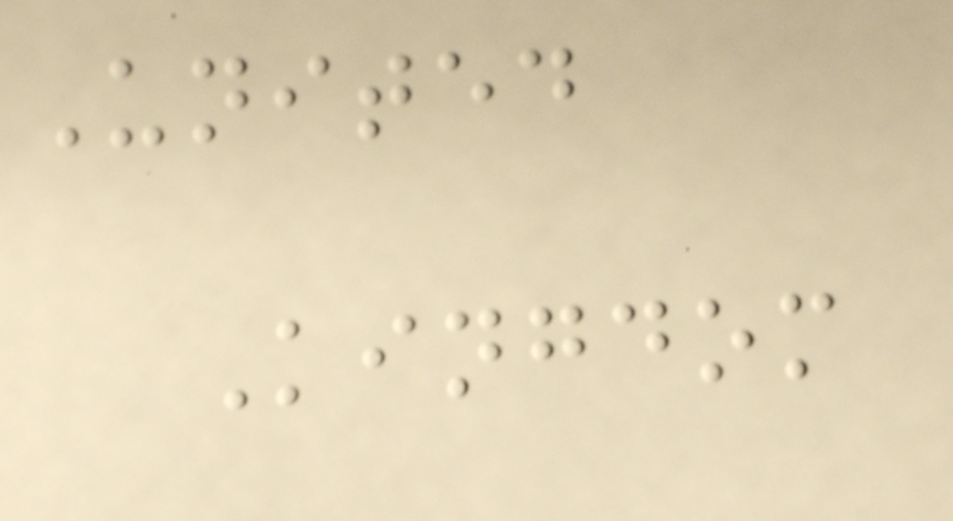United
Kingdom
